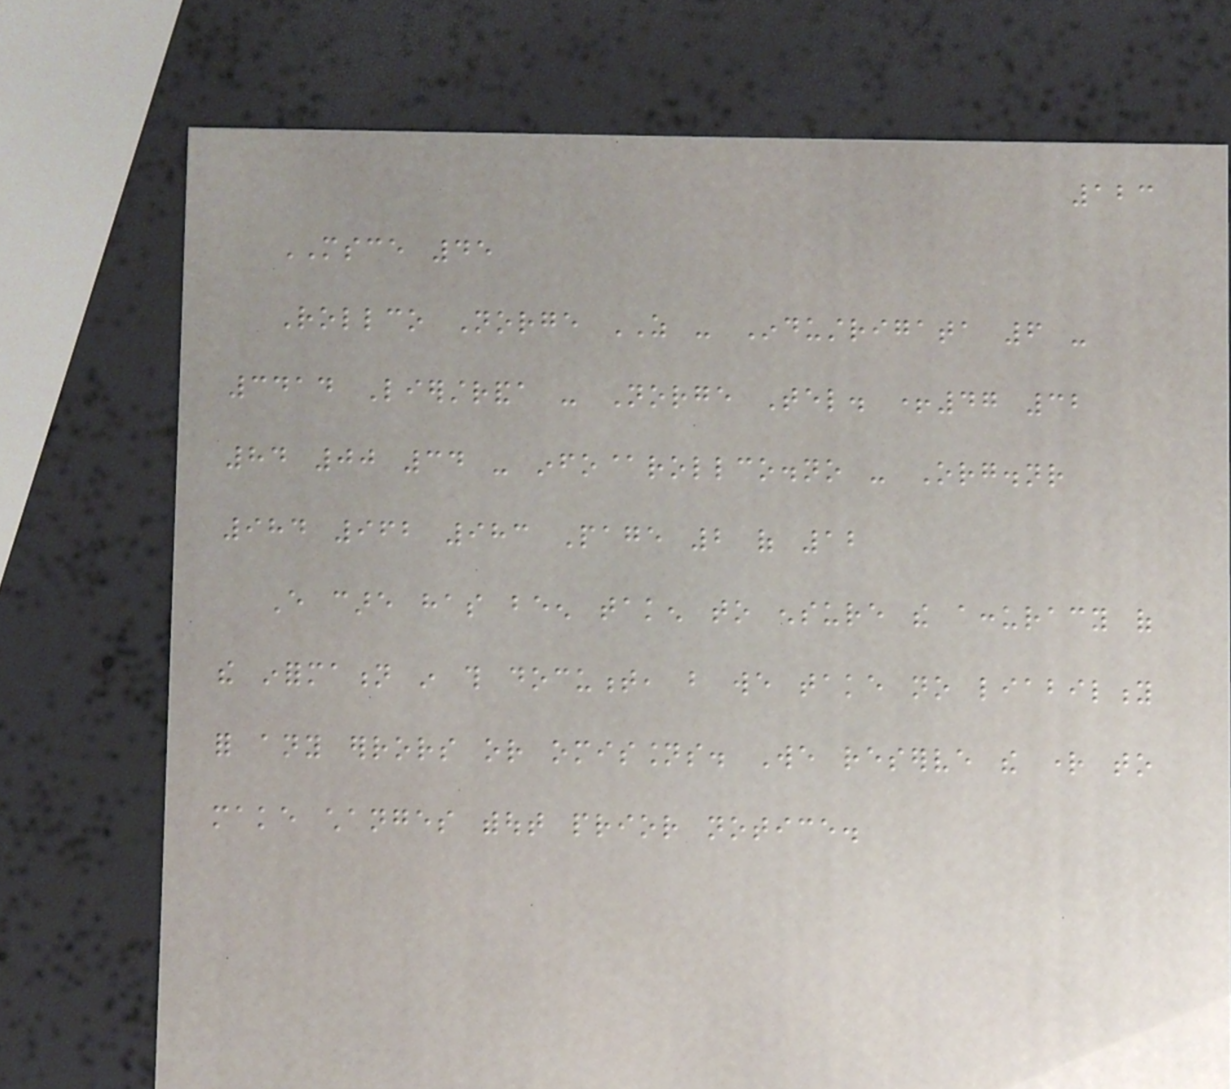123
MSCE 45
Rollco Norge AS - Industrigata 6 -
3414 Lierstranda - Norge Tel. +47 32
84 00 34 - info@rollco.no - Org.nr
984 962 983 Page 2 of 12
Every care has been taken to ensure the accuracy of
the information in this document, but we take no liability
for any errors or omissions. We reserve the right to
make changes without prior notice.
